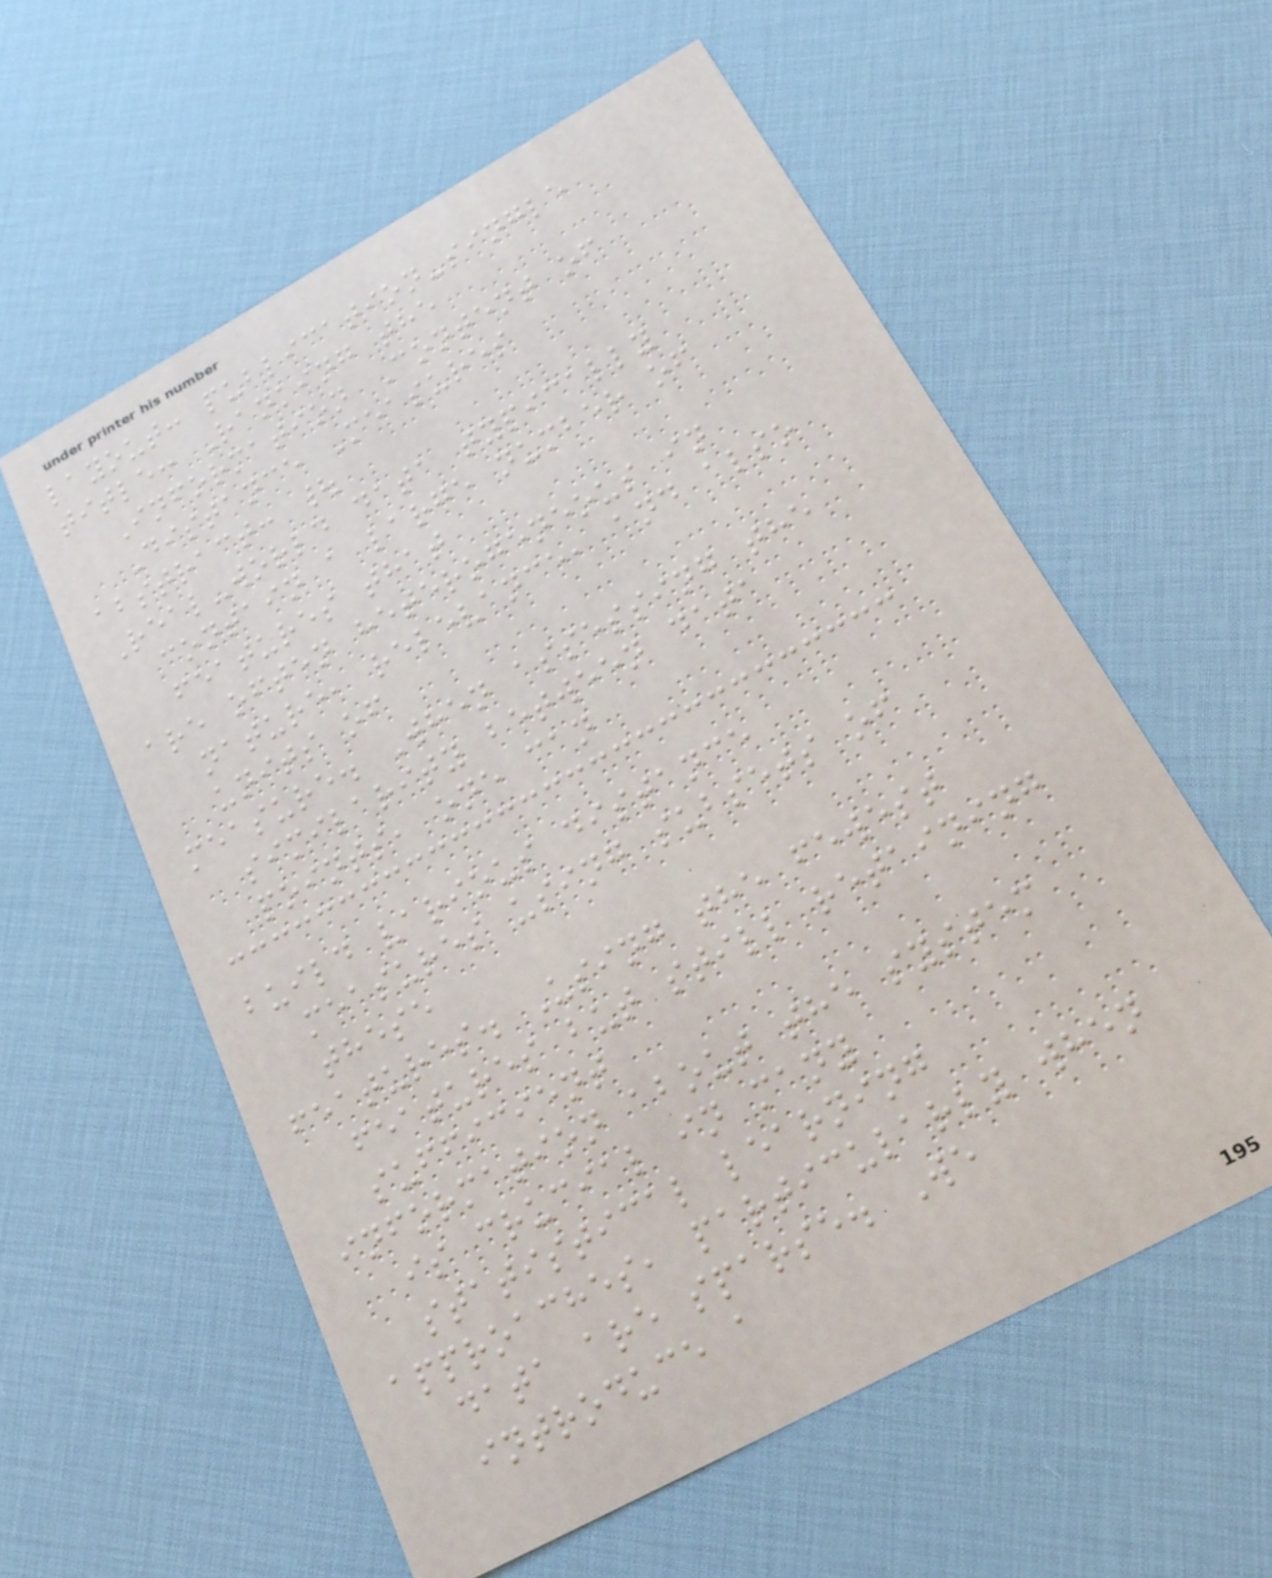layout: publication-single
title: Ranking the
Information Content of
Distance Measures
abstract: |
Real-world data typically
contain a large number of
features that
are often heterogeneous in
nature, relevance, and also
units of
measure. When assessing the
similarity between data
points, one can
build various distance
measures using subsets of
these
features. Using the fewest
features but still retaining
sufficient
information about the system
is crucial in many
statistical learning
approaches, particularly when
data are sparse. We
introduce a
